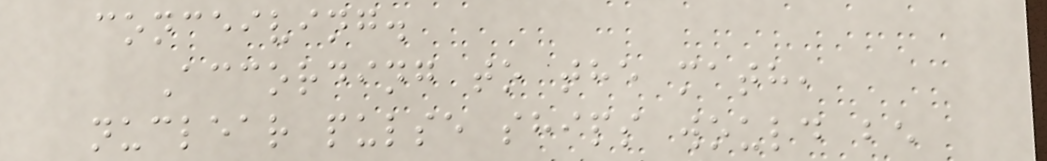conceiving.
According to the math,
nuclear pulse ships would be
